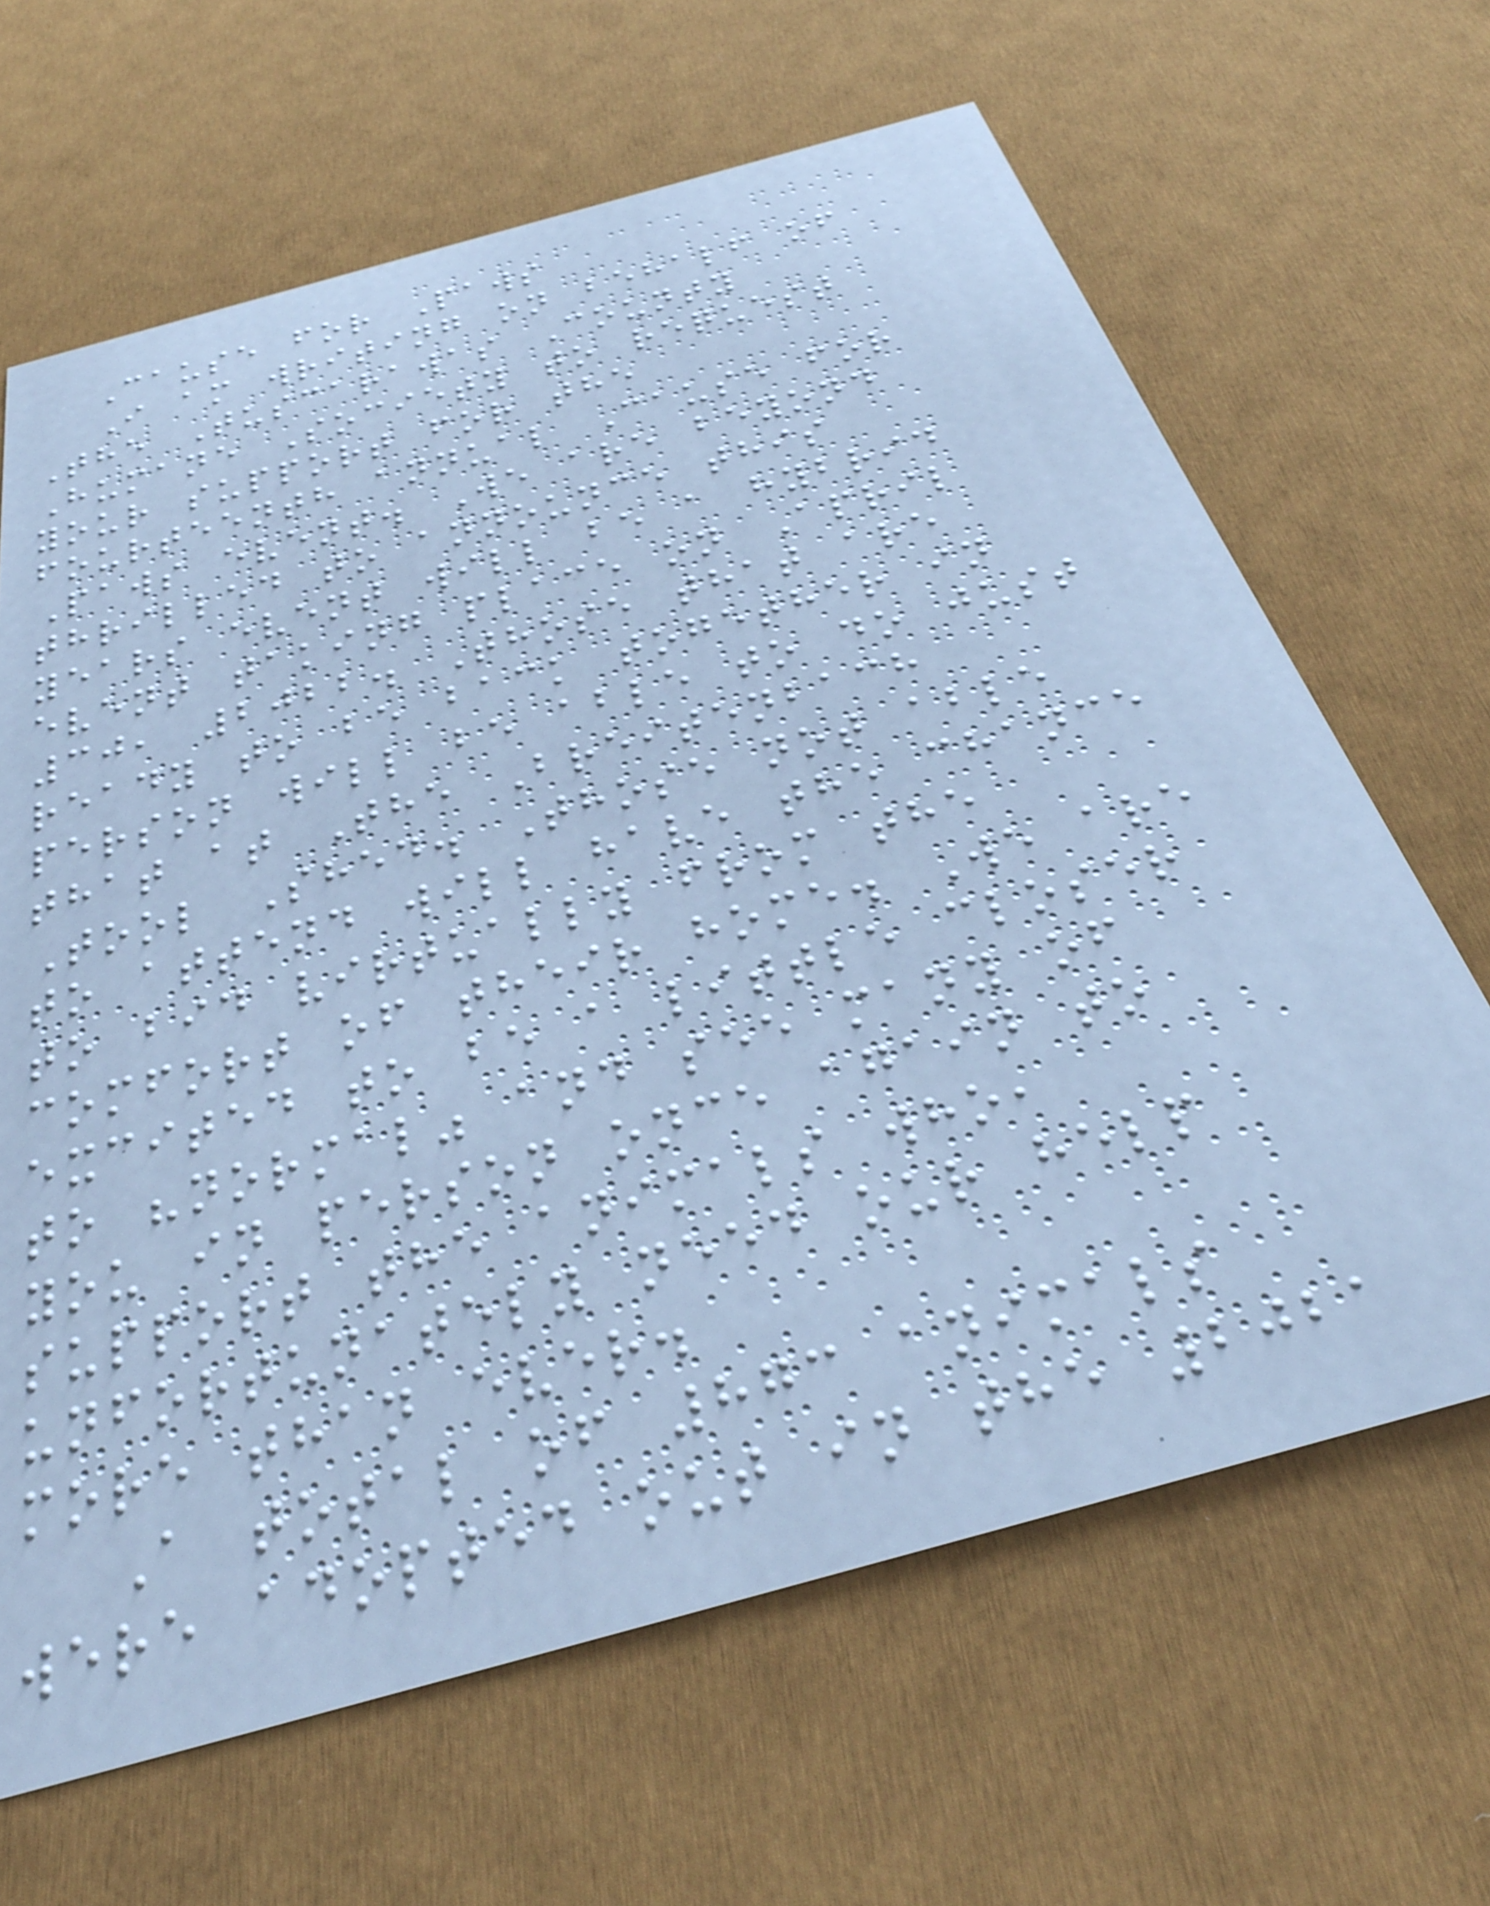Cause for Paws
I am writing on behalf of
The Tuscarawas County
Humane Society to request
your support for the
fourteenth annual Cause for
Paws event. We are beyond
thrilled to announce this
years event will be a hybrid
event taking place on April
30, 2022. Those that are
ready to be back together in
person will be able to do just
that at The Breitenbach
Tool Shed. Those not able
to attend will have the chance
to bid virtually from the
comfort of their home. We are
excited to be a little closer
to "normal" and see many of
you in person once again to
support the animals who,
unfortunately need our help
more than ever.
A total of 873 animals
were adopted out in the 2021
